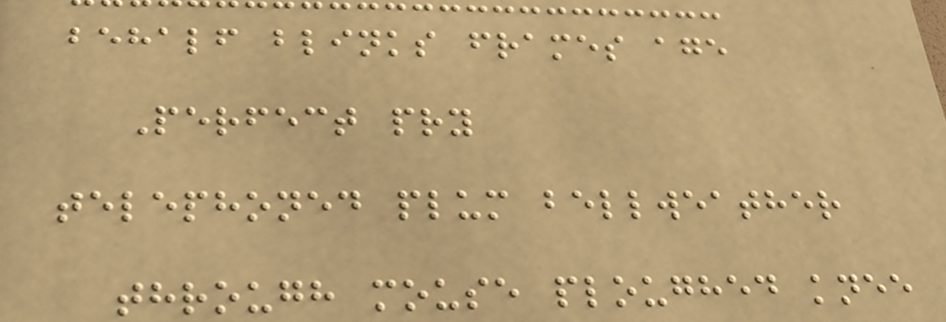behalf blinks frames age
Perfect pry
telephoned plum bellweather
through mouse ploughed knee
